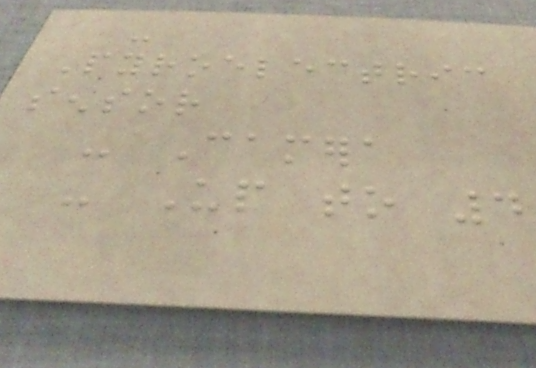-
Pyroelectric
sensor
- Camera
- Up to 4
